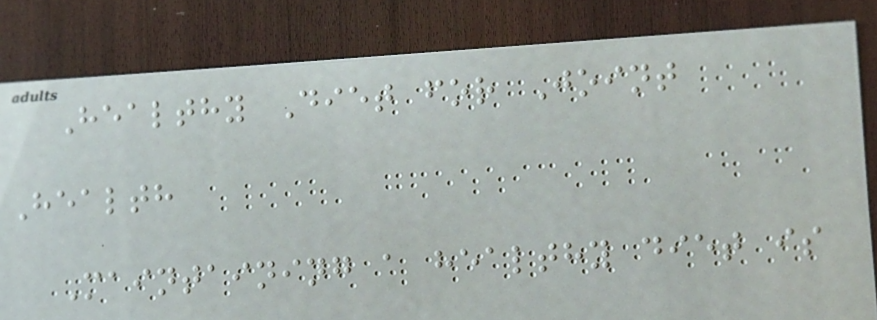Healthy Diet for Joint
Health
Maintaining a healthy diet is
